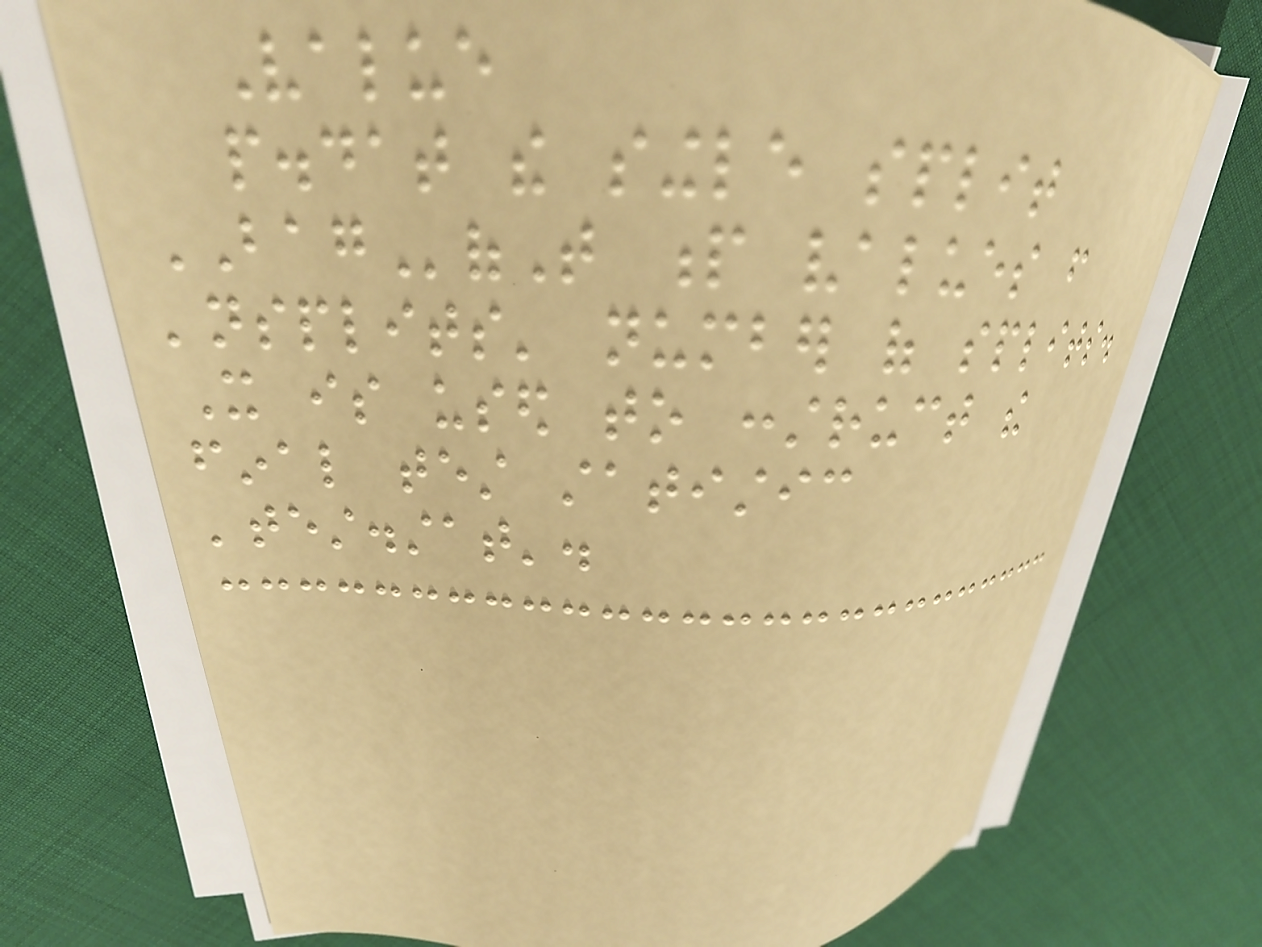Value
p.dat the single split
BAGofT p values from
'nsplits' number of splits.
It is used to construct the
final test statistic
'test.stat'.
